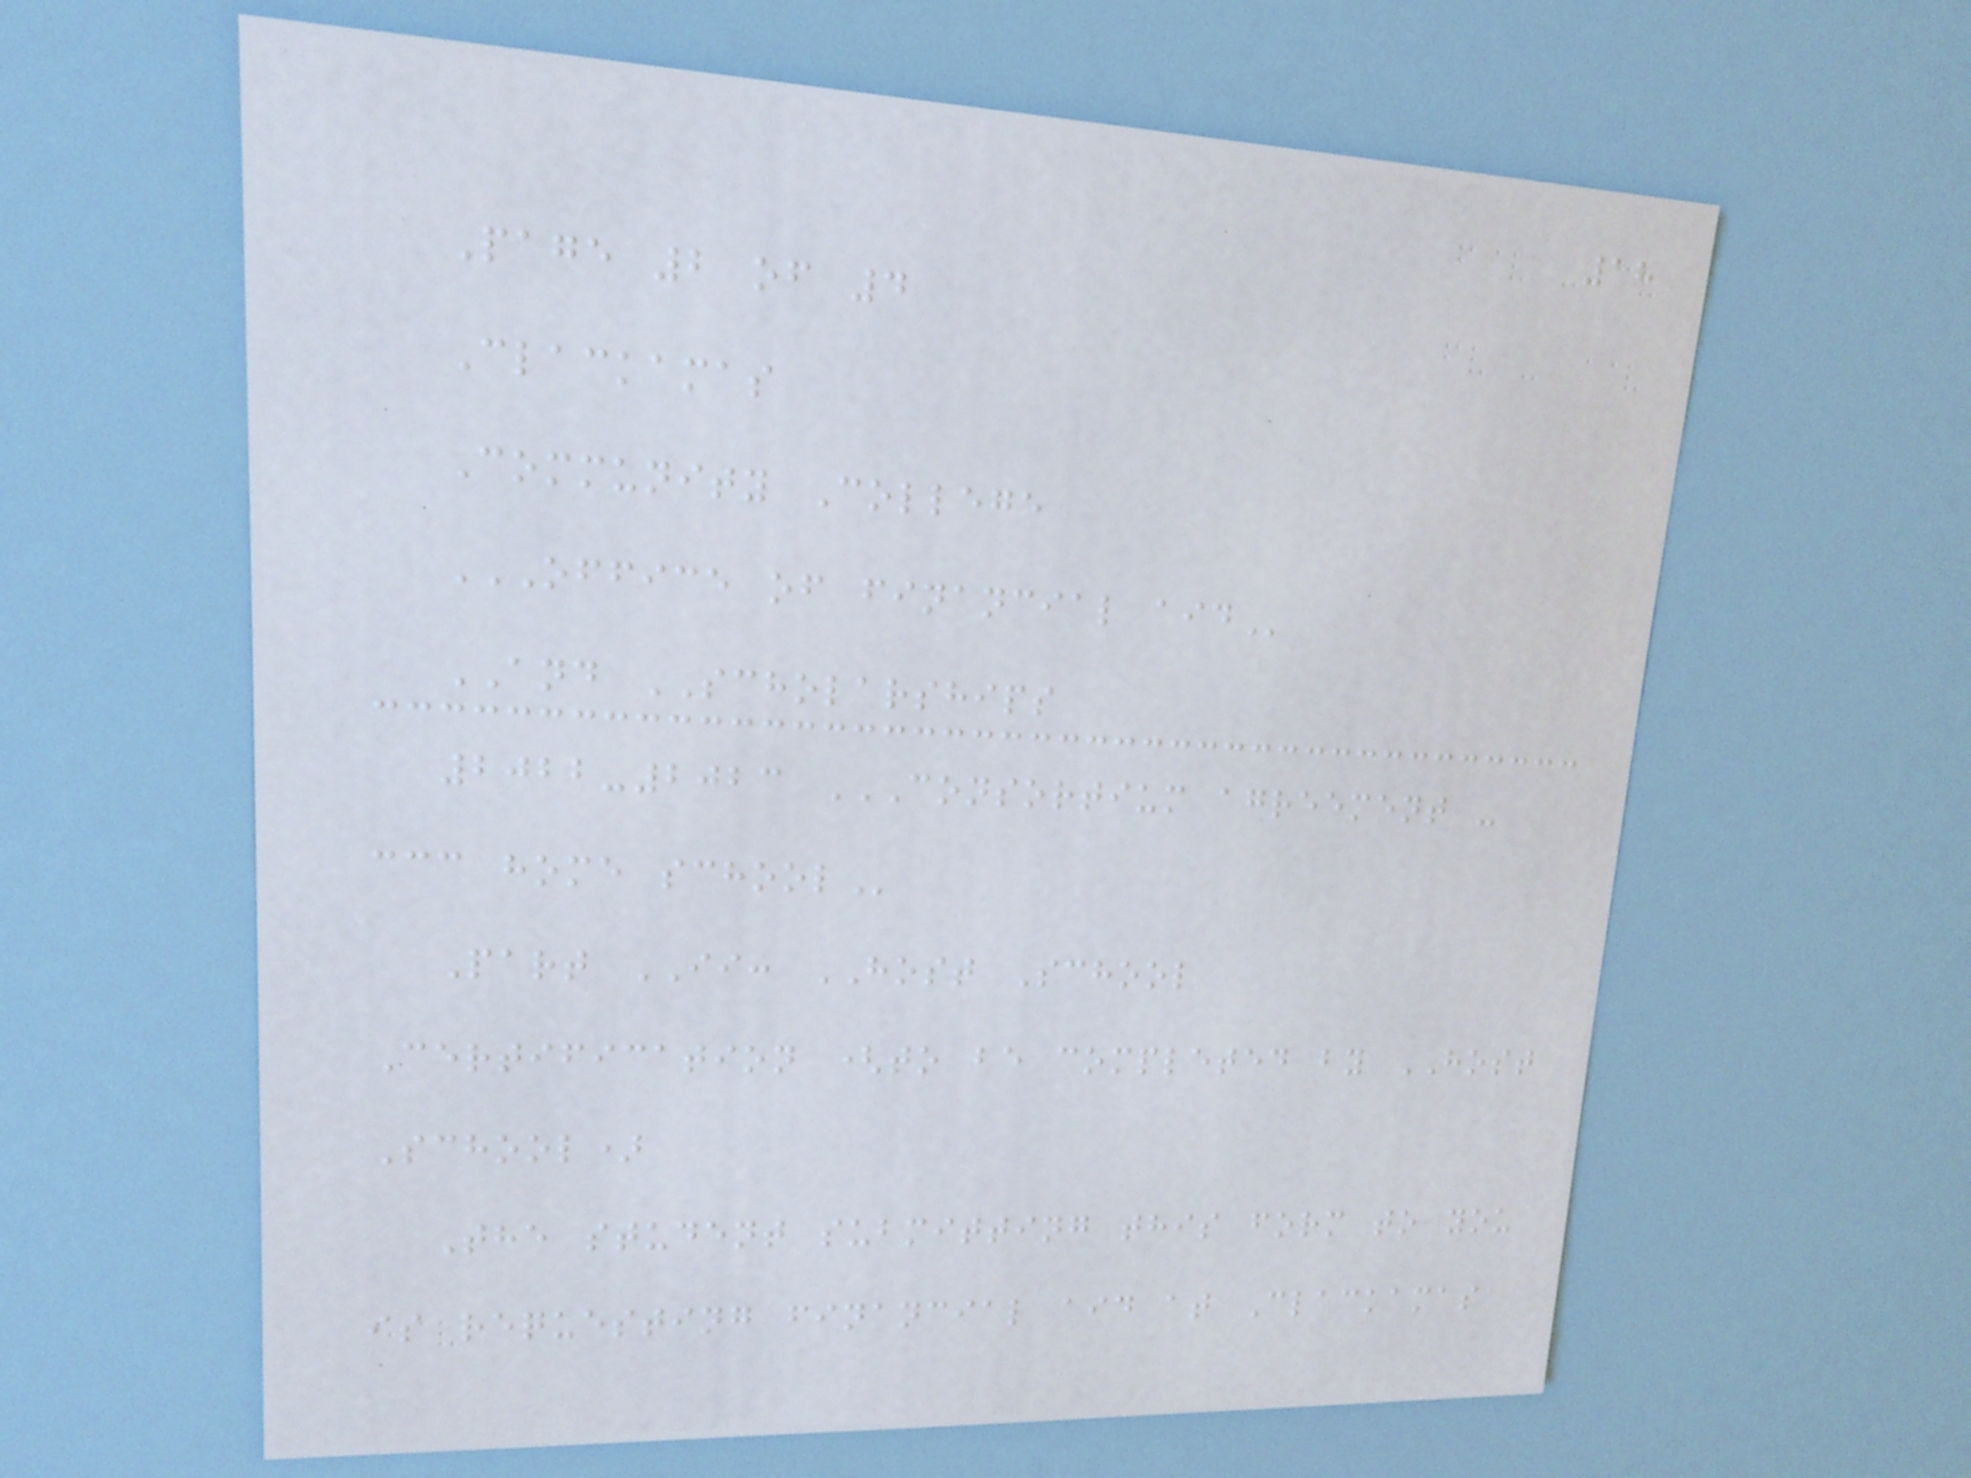18
Page 2 of 4
Clackamas
Community College
OFFICE OF FINANCIAL AID
AND SCHOLARSHIPS
2022-2023 CONSORTIUM AGREEMENT -
CCC HOME SCHOOL
Part II: HOST School
Certification (to be completed by HOST
School)
The student submitting this form to you
is requesting financial aid at Clackamas
